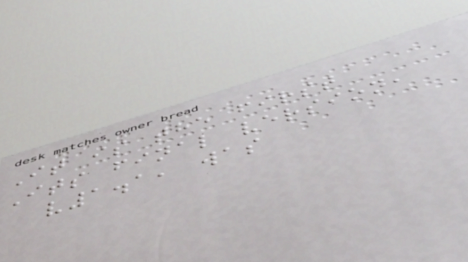It is the first
Its final version,
v1.1, was
